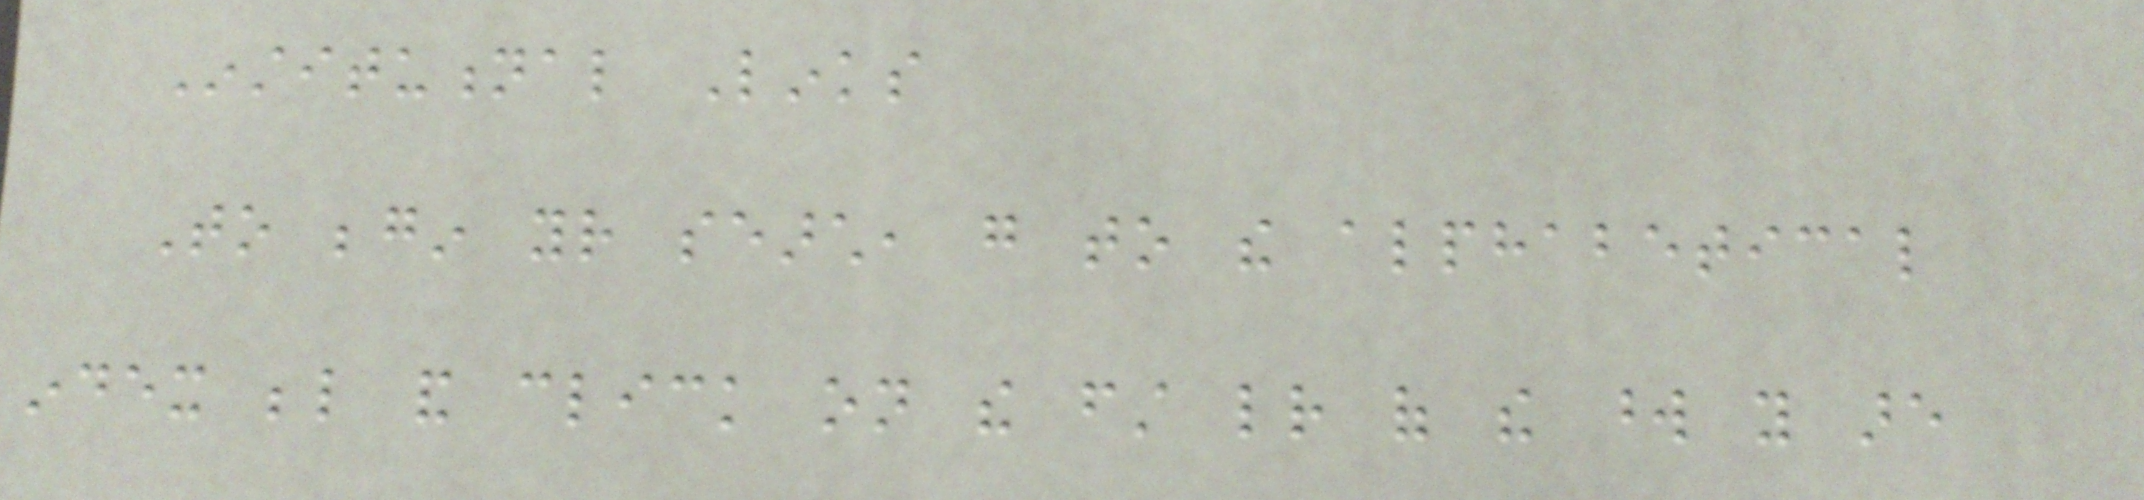Institutional Links
To begin your search, go to the alphabetical
index below and click on the first letter of the word you are
